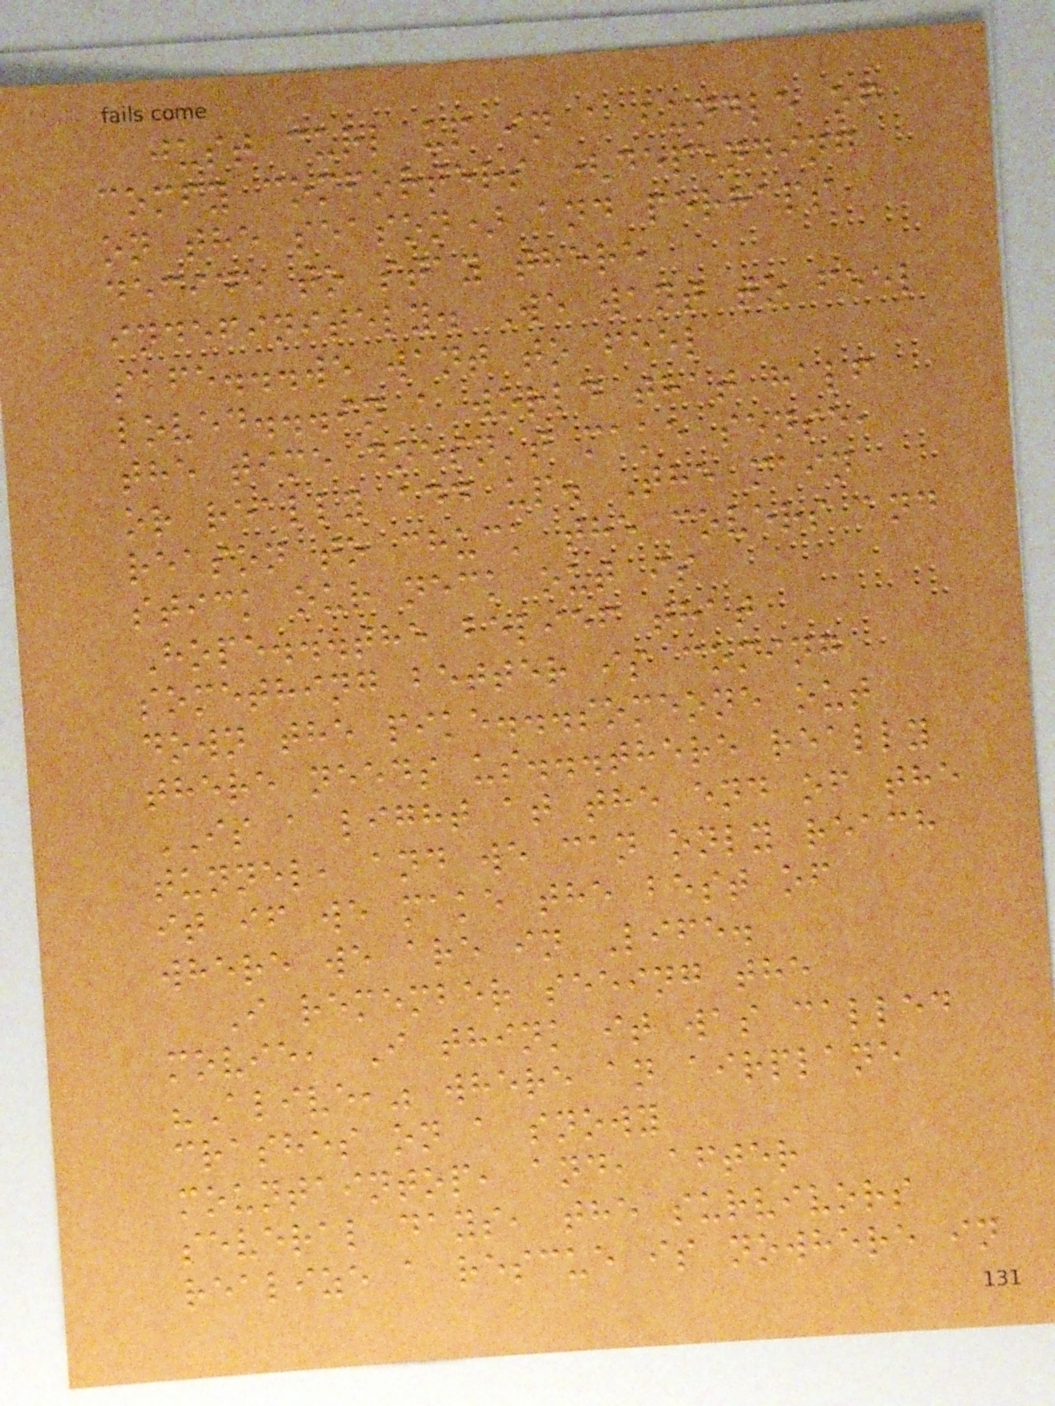just curl up in a bundle of
comfy comforters (depending
on the season) and perhaps
decide to stay there
indefinitely. We want to feel
safe...we want to feel
loved...in a world that half
the time doesn't make sense,
or really add up. The main
reason to chuck the covers and
stick our neck out is
Hope...the belief that
something better is coming
down the pike...someone out
there needs us...there really
IS a light at the end of the
tunnel, and we can only reach
it if we make the best of
where we are in Life.
I remember seeing the
movie, I think it was called
"Alive," where an airplane
crashes on a snowy
mountaintop, and, after
several days, the survivors
realize a rescue is nowhere in
